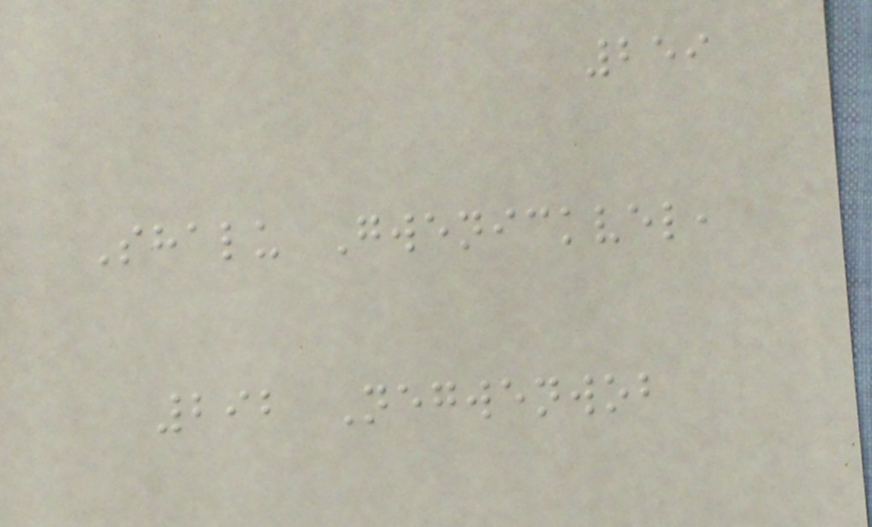259
Shalu Gwenickvel,
292 Negwenwob
